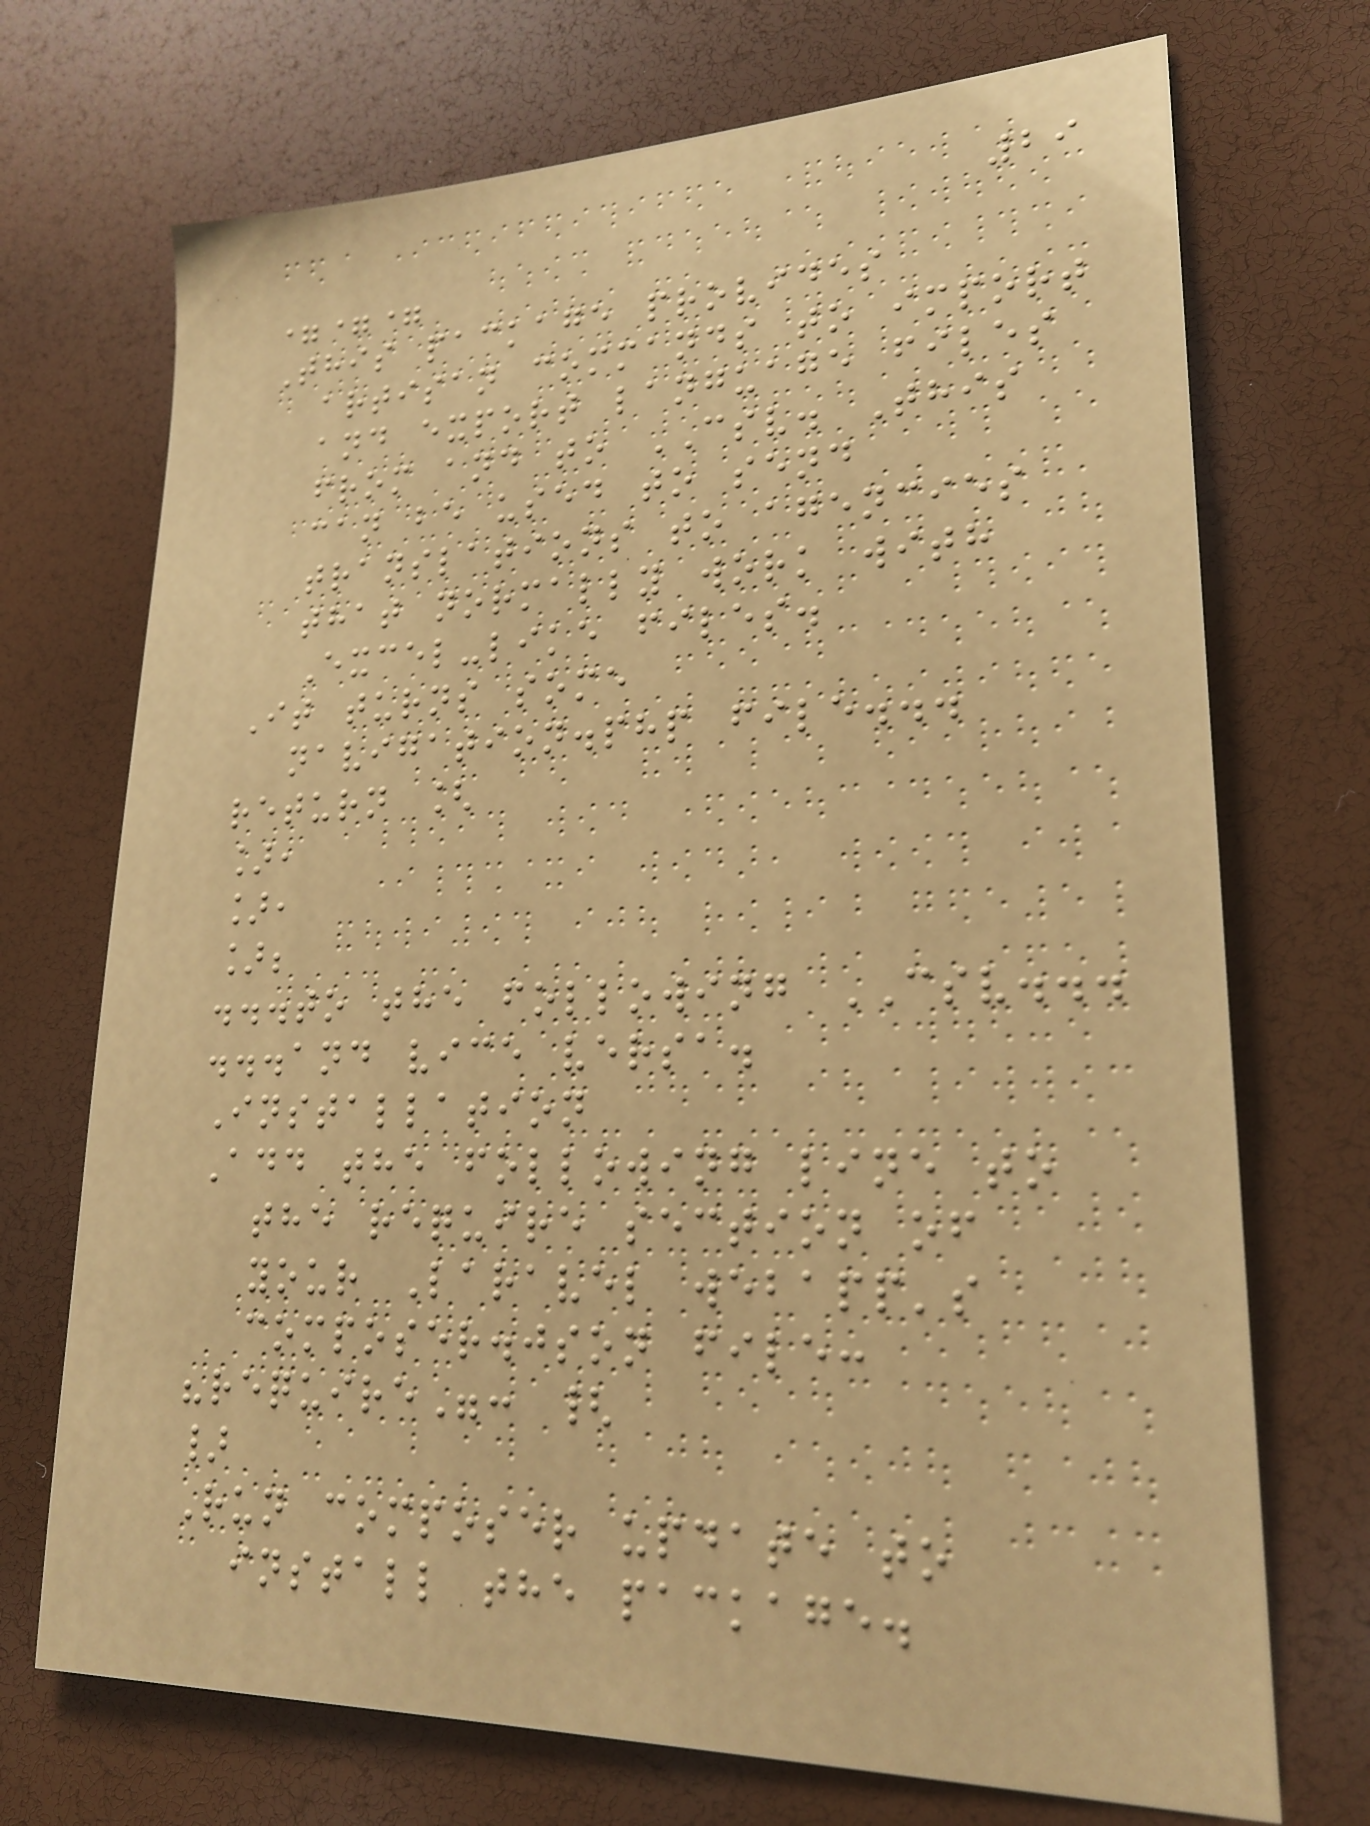29
===
This package provides
artisan commands to import
and export language files
from and to CSV. This
can be used to send
translations to agencies
that normally work with
Excel-like files.
It turns some
navigation.php file...
return [
],
],
];
...to the following CSV...
...and vice versa.
Installation
Add the following line to
the require section of
your Laravel webapp's
composer.json file:
"require": {
}
Run composer update to
install the package.
